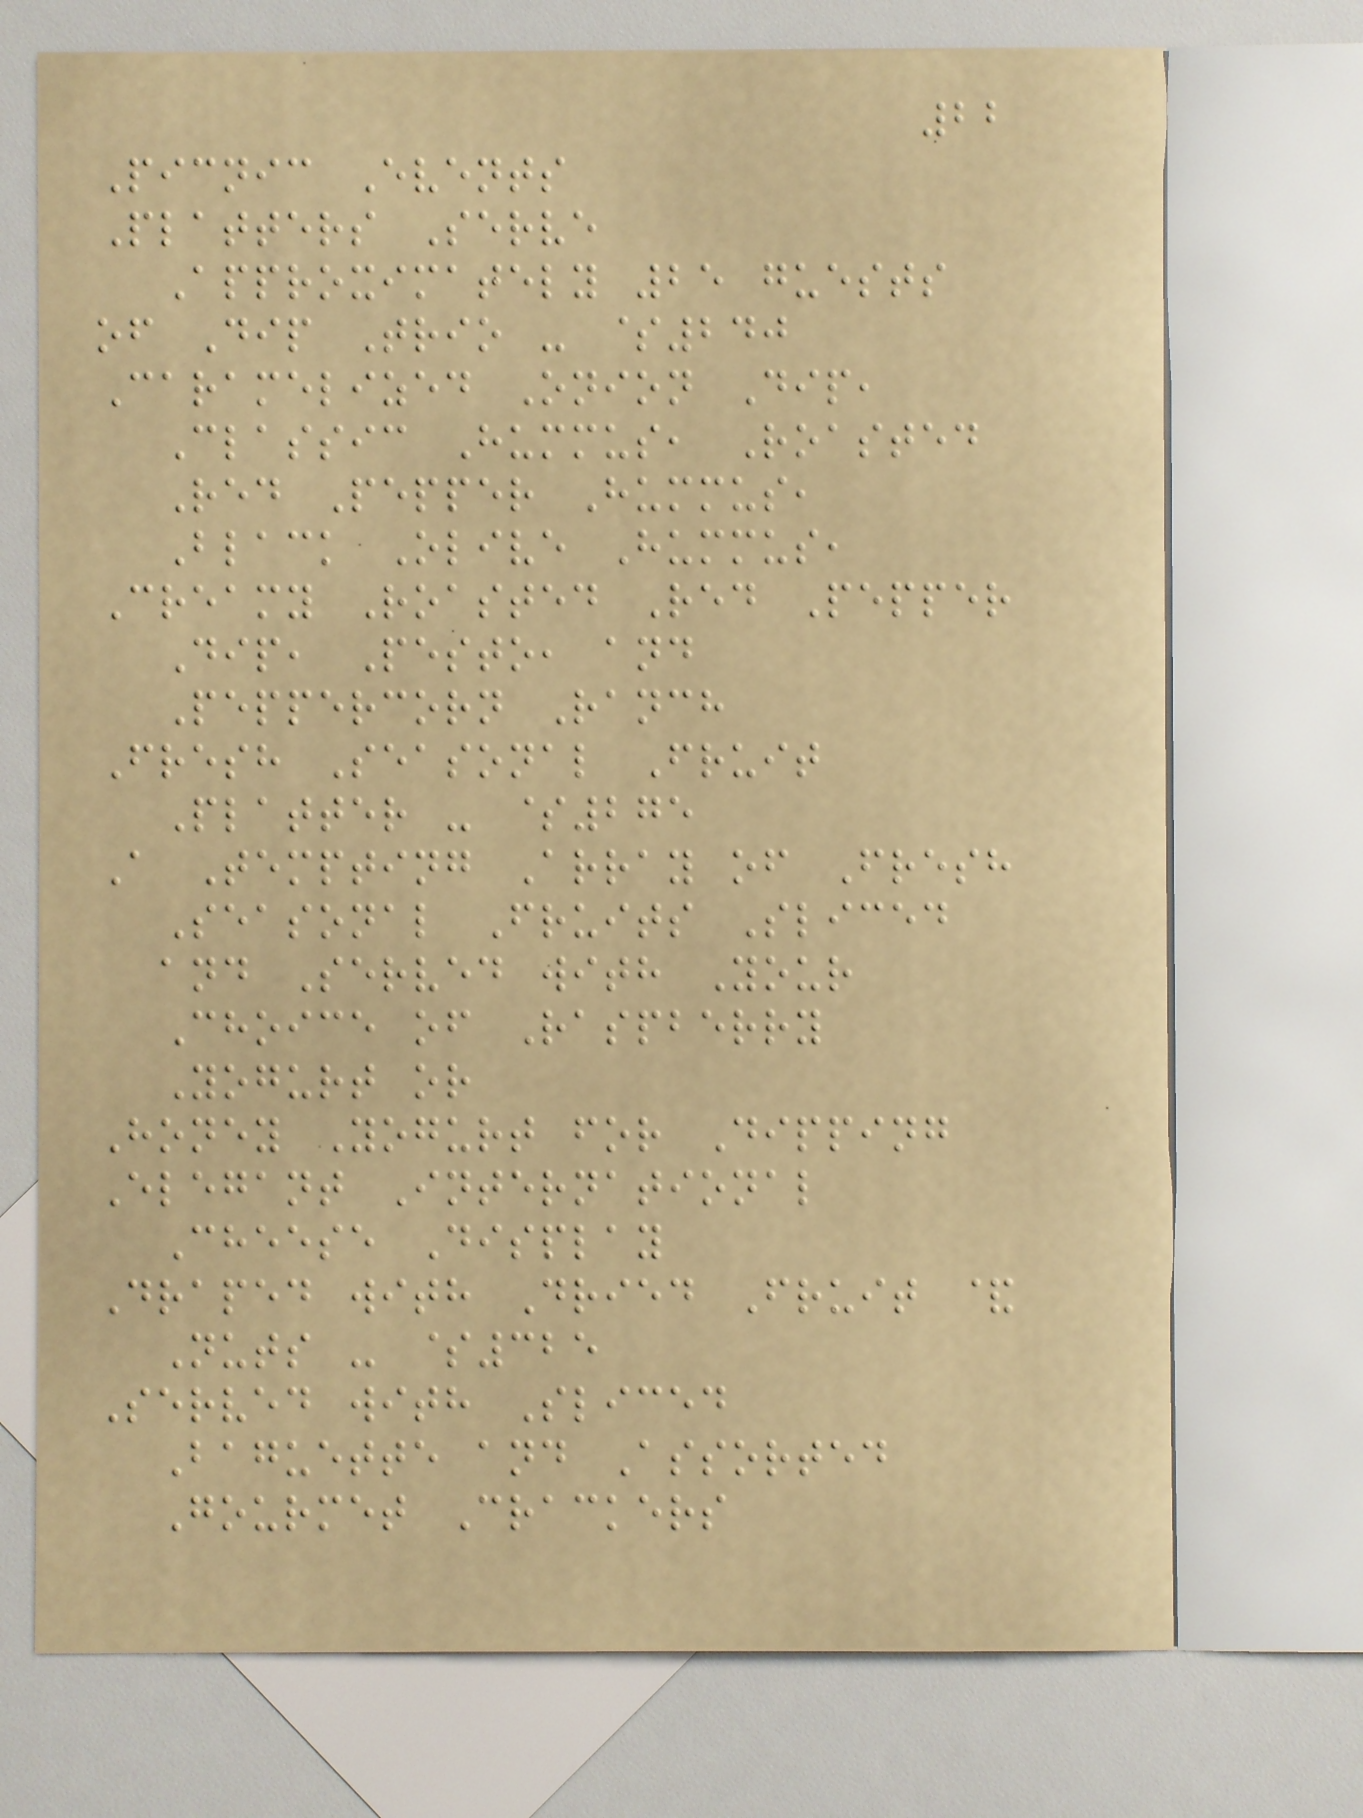22
Picnic Events
Platters Serve
Approximately 25 guests
of Dip Trio - $240
Caramelized Onion Dip,
Classic Hummus, Roasted
Red Pepper Hummus,
Black Olive Hummus,
Creamy Roasted Red Pepper
Dip, Pesto, and
Peppercorn Ranch
Fresh Seasonal Fruit
Platter - $275
A Tempting Array of Fresh
Seasonal Fruits Sliced
and Served with Your
Choice of Raspberry
Yogurt or
Honey Yogurt for Dipping
Elegant International
Cheese Display
Draped with Dried Fruit &
Nuts - $325
Served with Sliced
Baguette and Assorted
Gourmet Crackers
